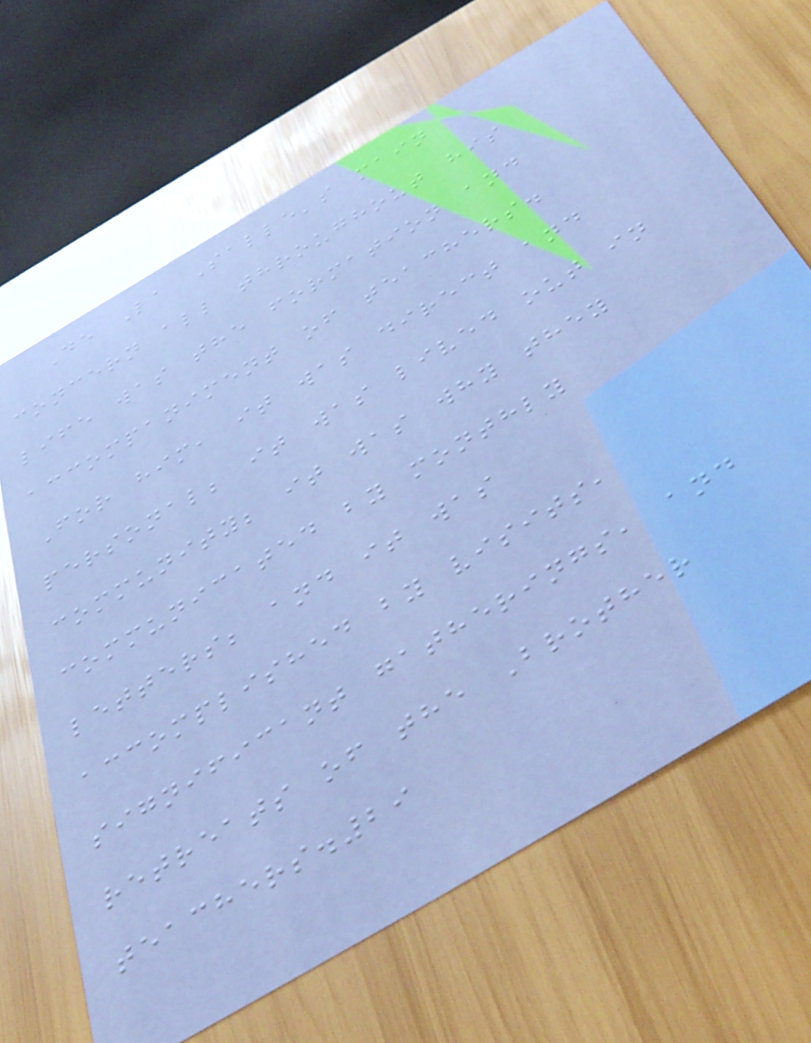De La Salle's main
concern all throughout his
life was the formation and
accompaniment of teachers.
For him, it was direct and
personal; it was lived out in
community; it was why they
communicated by monthly
letters; and it was
accomplished by visits,
significant gatherings, and
retreats of the Brother
teachers.29
